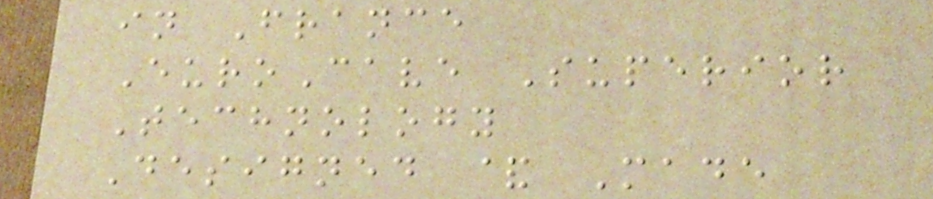in France
EuroCave Superior
Technology
Designed & Made
